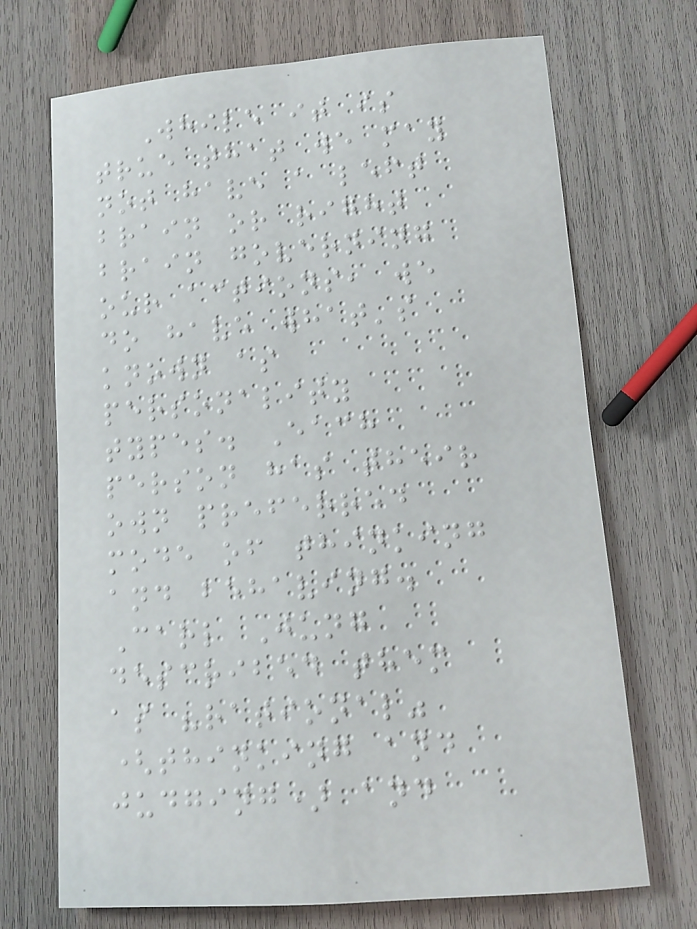While it is
true that we may
not have a left
brain or right
brain governing
our actions, we
do have what's
known as
personality
types. Each
person has their
own preferred
mode of thinking
and behaving.
Carl Jung
described them
as "rational"
(thinking and
judging) and
